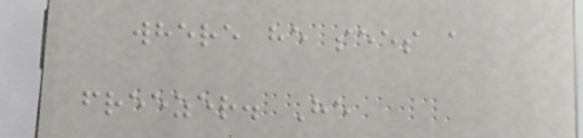where he sees a
freezer. He
